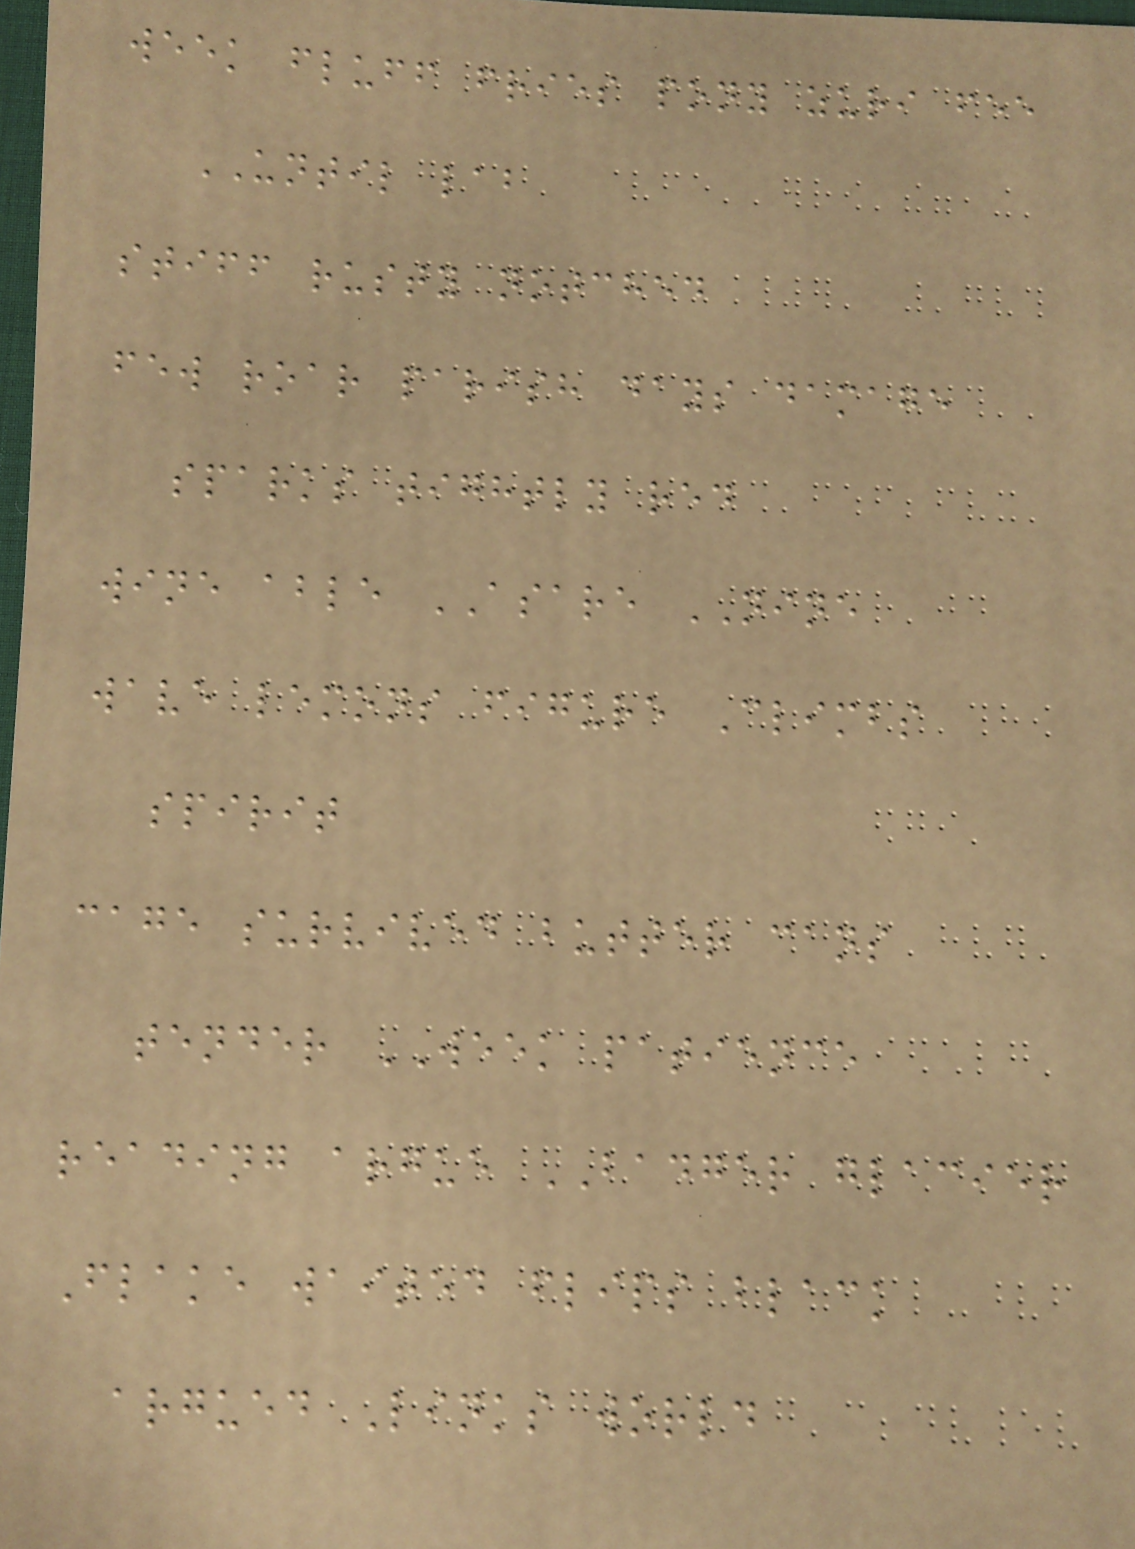week fluff fries pony zuri fee
UNTIL lab
stiff rusty notched
few roar parish days damage
sparks tightly red
wine able ASARE NINE
wave lemons figure Climbs
spirit
cage survived butter cans
tender WEEK patience
reading argue BADGER glacier
Flake waited flips black
argued Links world
